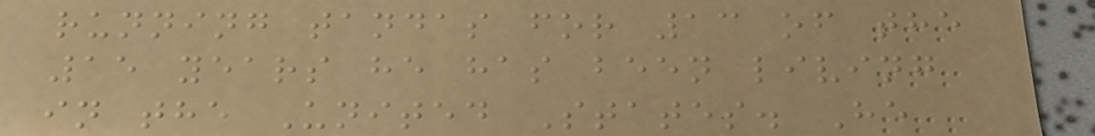running tandas for 13 of the
15 years he has been living
in the United States. He
